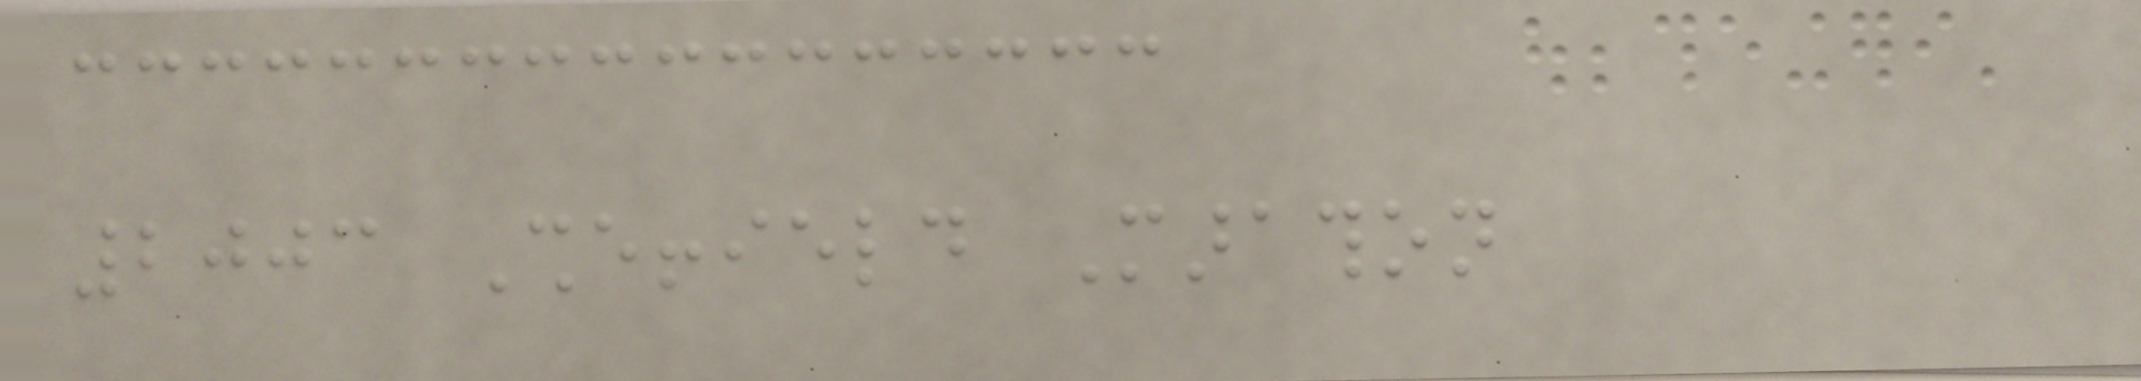2003 Sheffield Marathon
